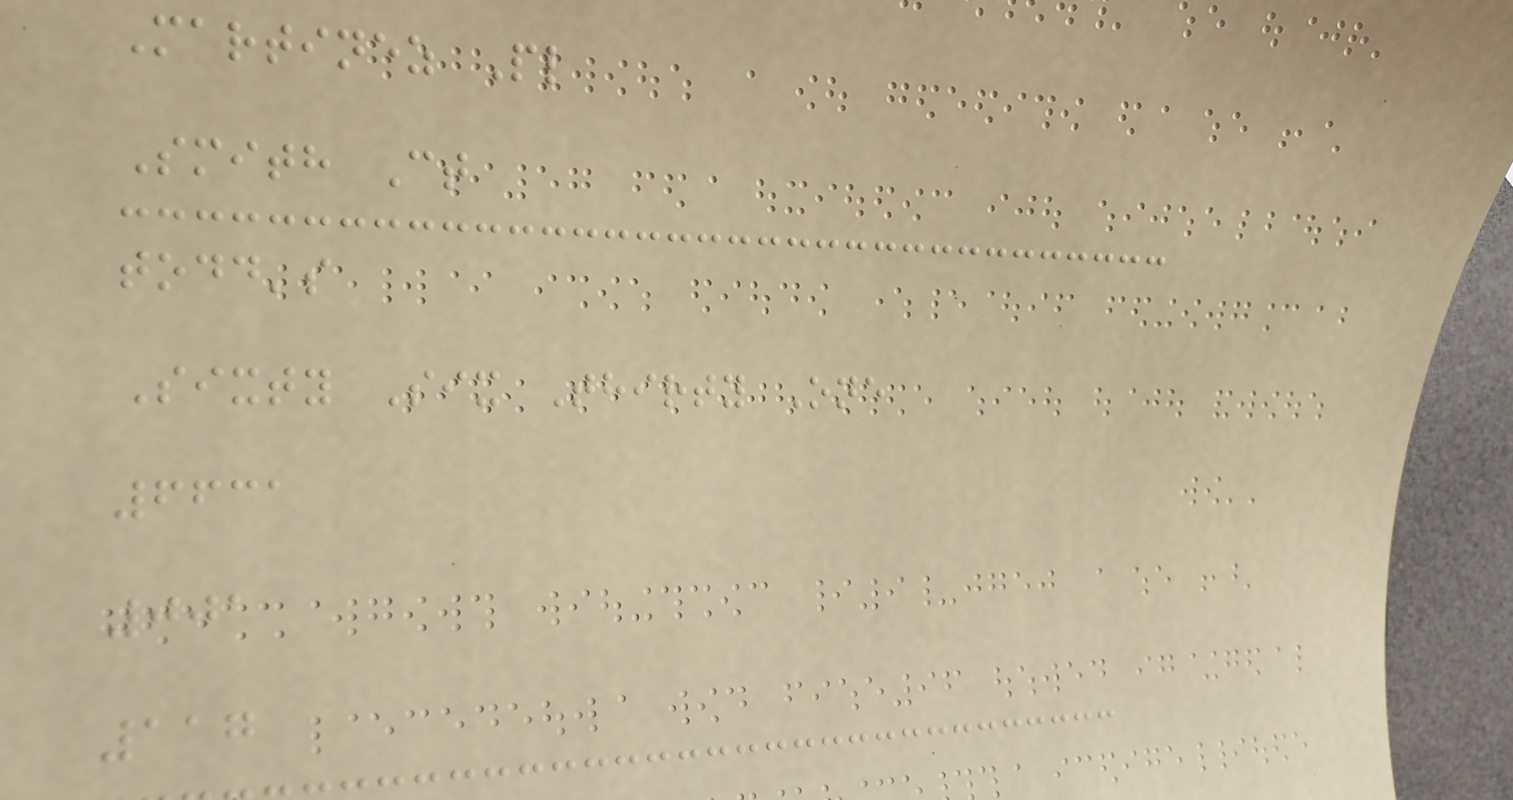Martinez Pl
Smith Ct
todd's
Sixty Six Thirty One
6631
001
117
